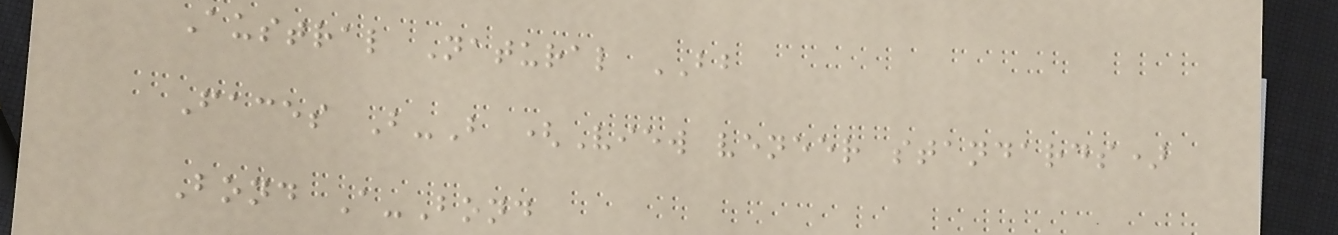Austral Natural BB
Faces B-B (View veneer standards)
Bond A-Bond
